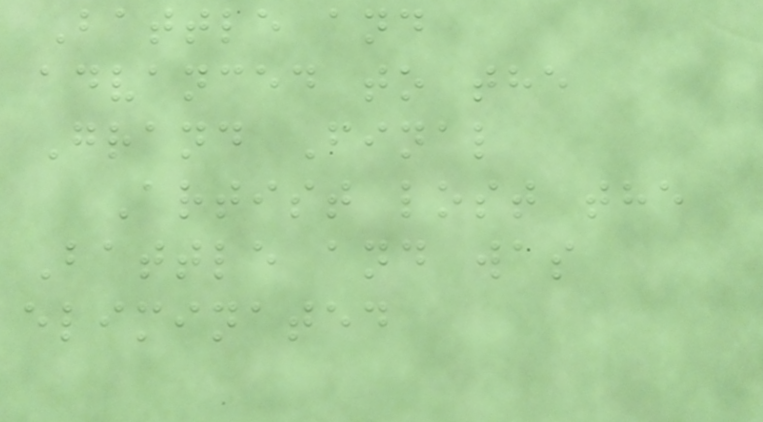Battle and
advanced to the
Grand Final
Artist lost the
Battle and was
eliminated
